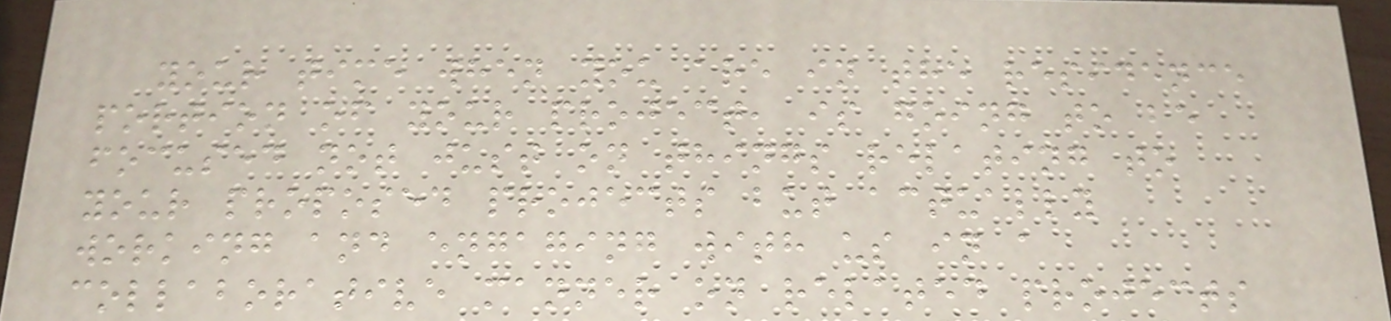your time when you are in the residence
portion of your project, is going to be
focused not just on things relating to
your proposed projects but actually
working and engaging with us in a
collaborative manner on related projects
